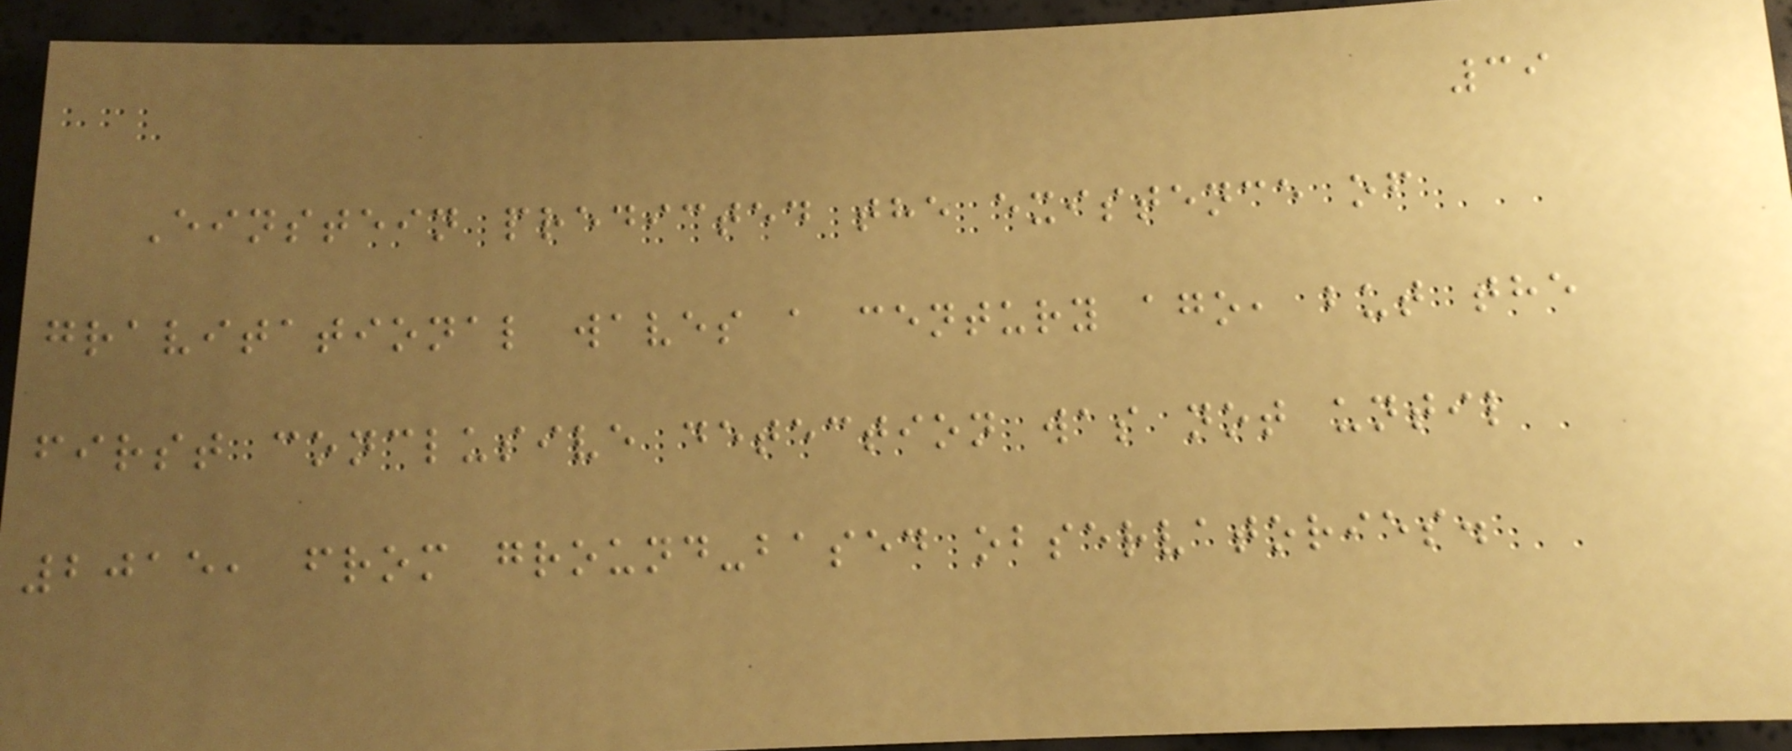39
Einstein predicted the existence of
gravitational waves a century ago, but the
first conclusive detection was not until
2015, from ground-based observatories.
